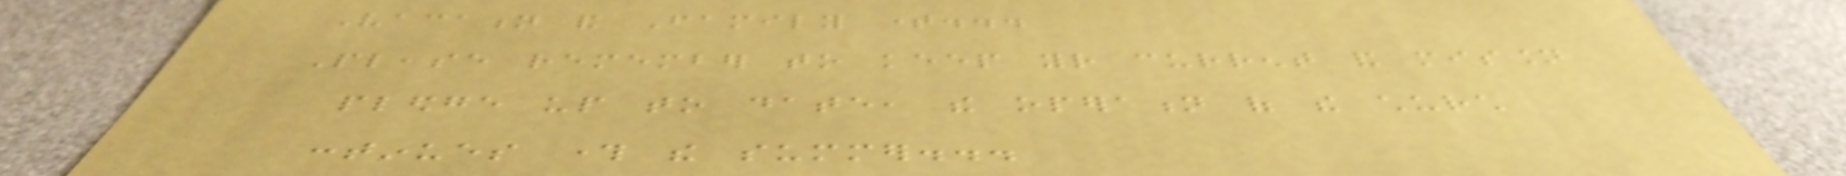Vacation and Family time...
Please remember to keep your current and mission
pledge up to date, the operation of the church
continues through the summer...
